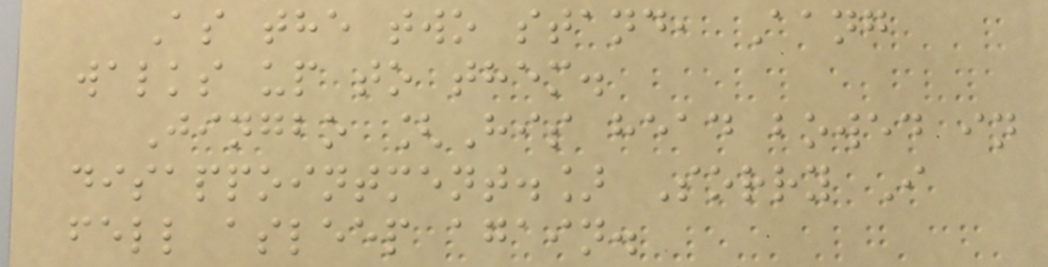As the two stand, Aang
walks up to them.
Jingbo [His head bowed in
disappointment.] Sorry I
fell asleep again.
